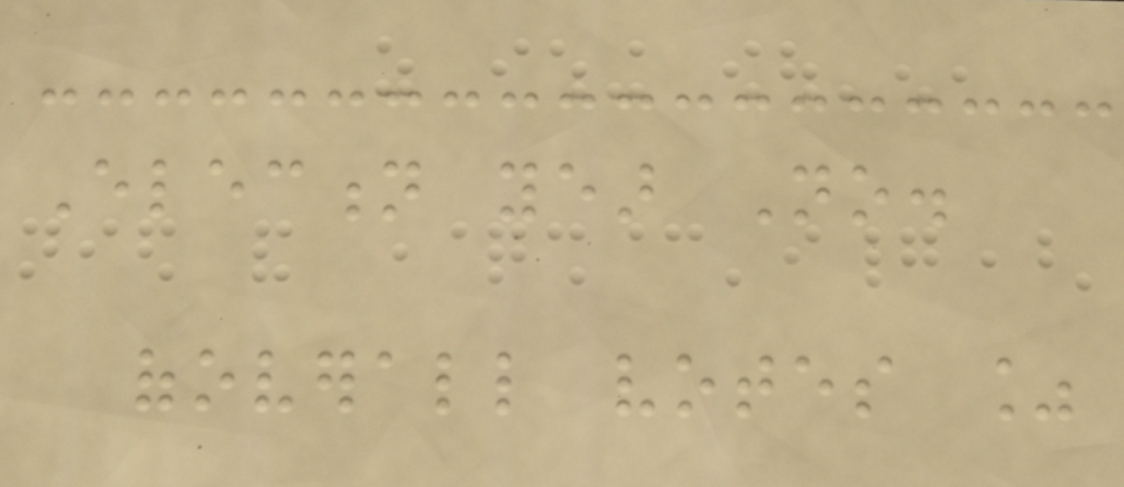Election year No.
ofoverall votes %
